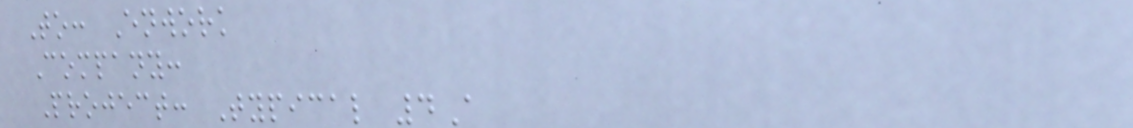To: Enwork
Company:
Project: Typical 4A
